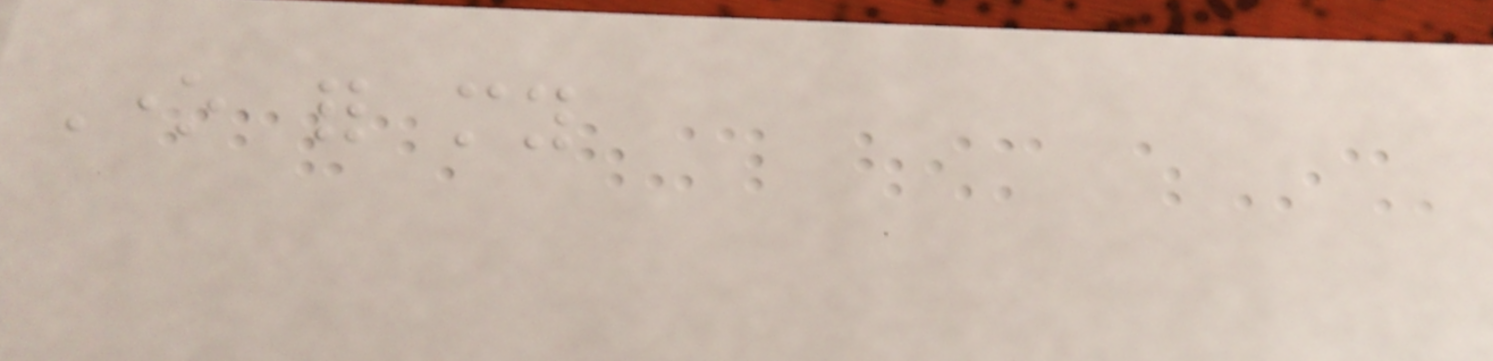One for my
